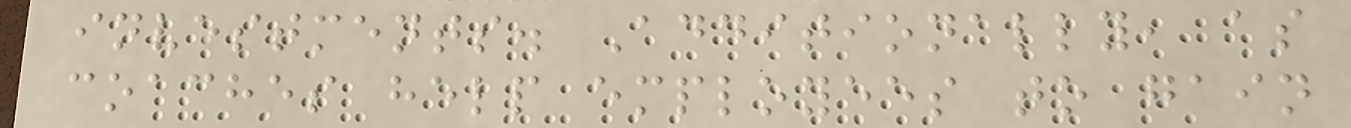investments. Additionally, as
coaches help employees to gain
